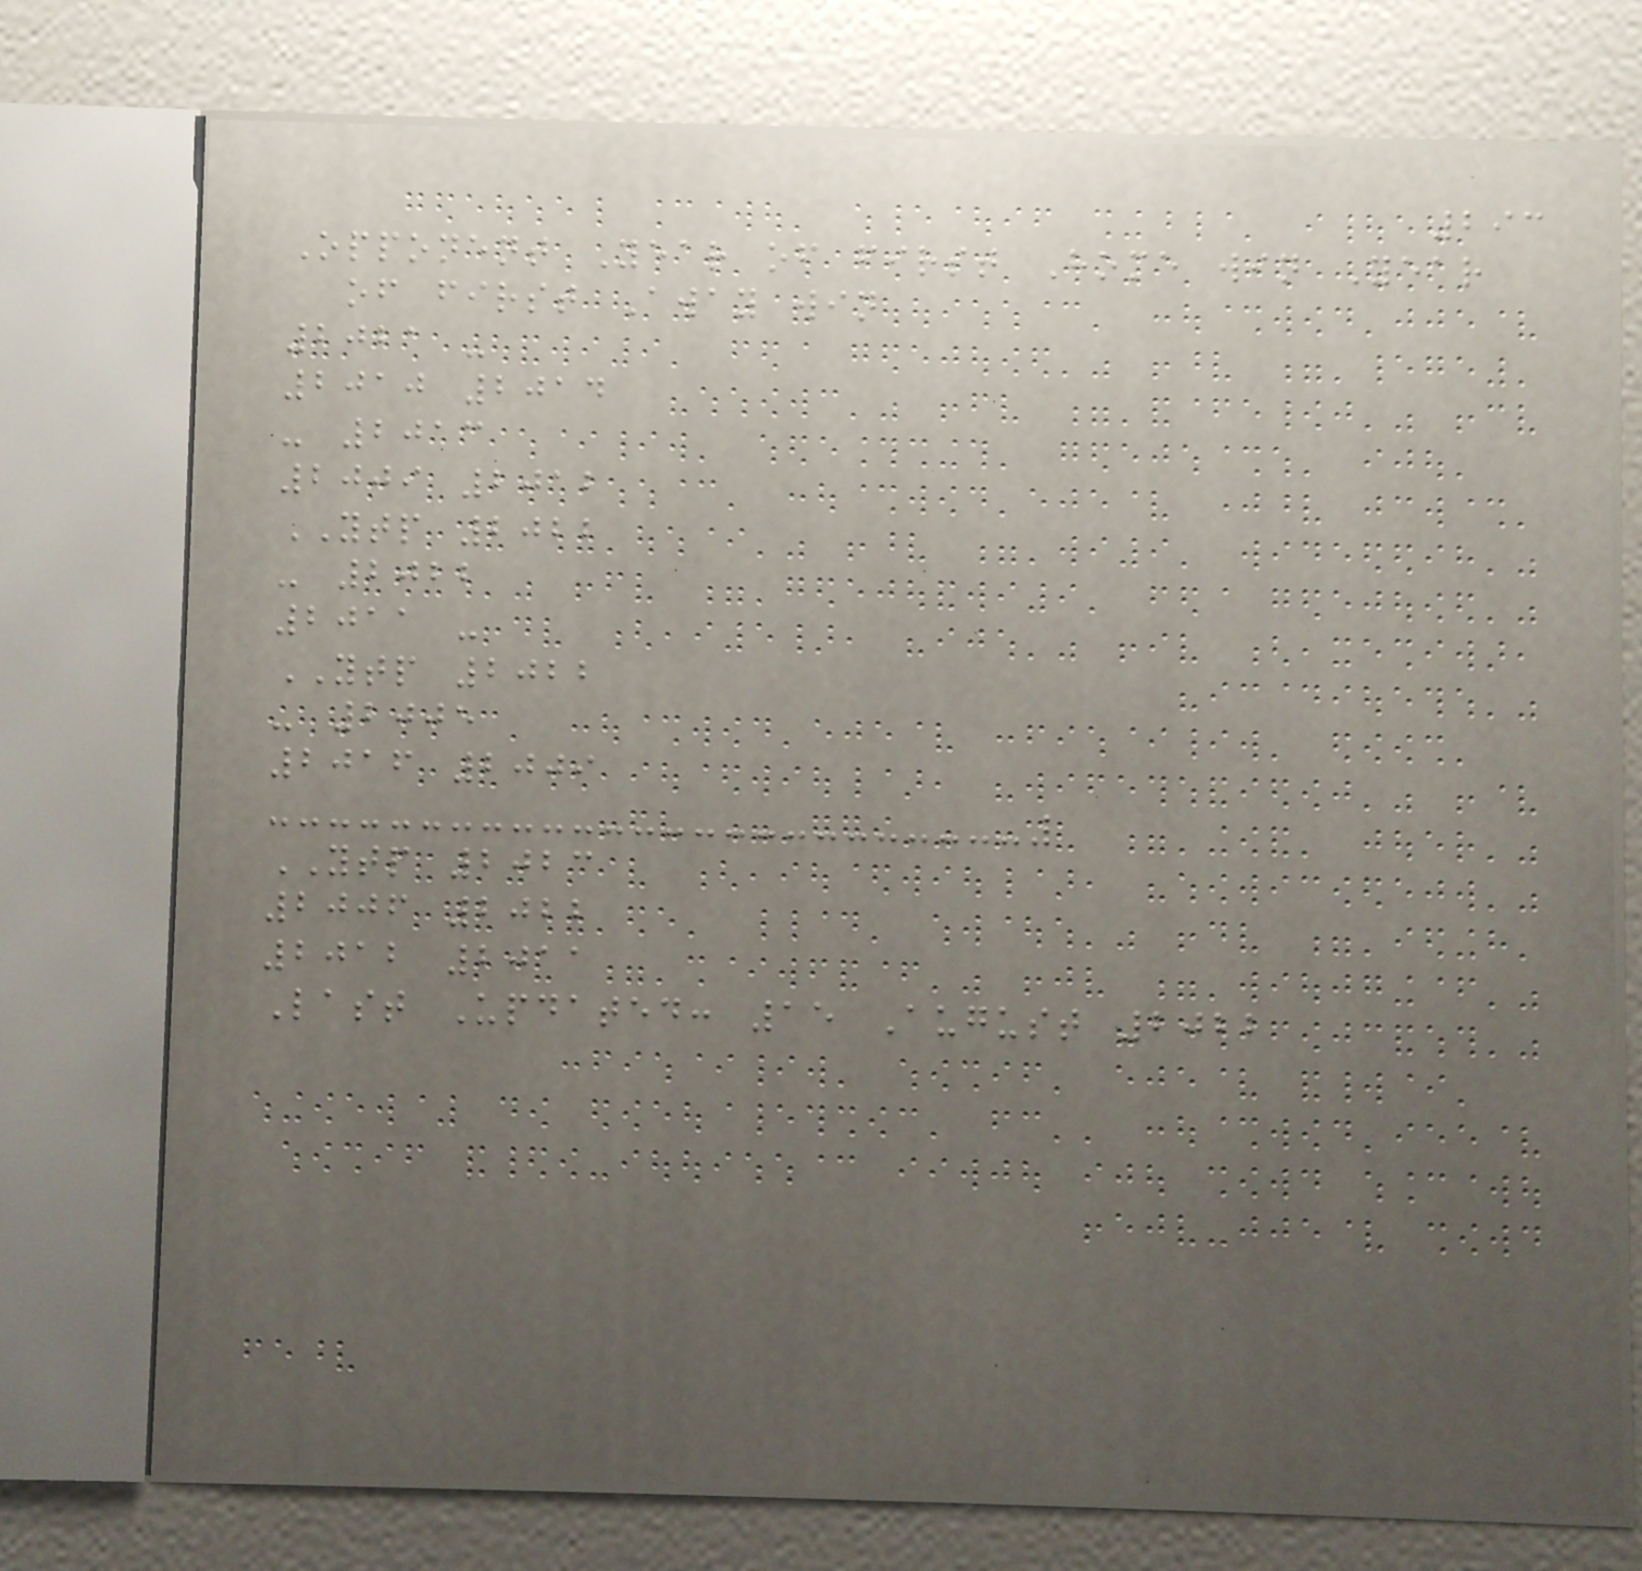293
Opponent Year of first Home win Year
of first Away win
2021 -
2010 2014
- 2013
2009 2012
YTP 2022
- 2022
2011 -
YTP 2022
- 2005
2016 2009
YTP 2023
2006 2022
2012 2011
Last Updated: 15 August 2022
